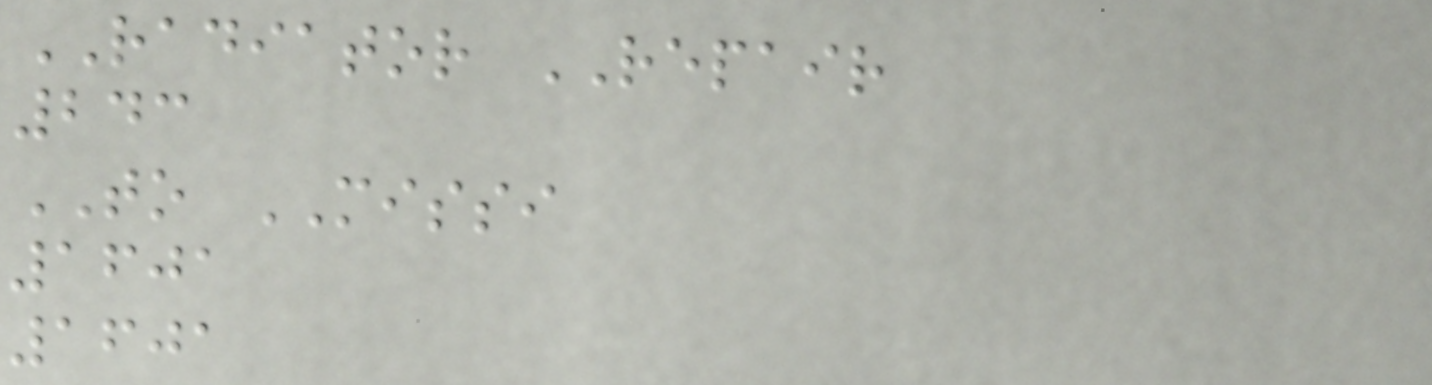RADIATOR REPAIR
243
TO MISSI
1601
1601
